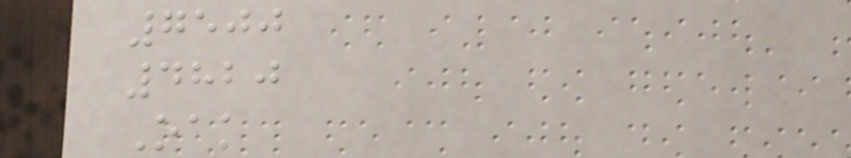7500
4820
Oak
